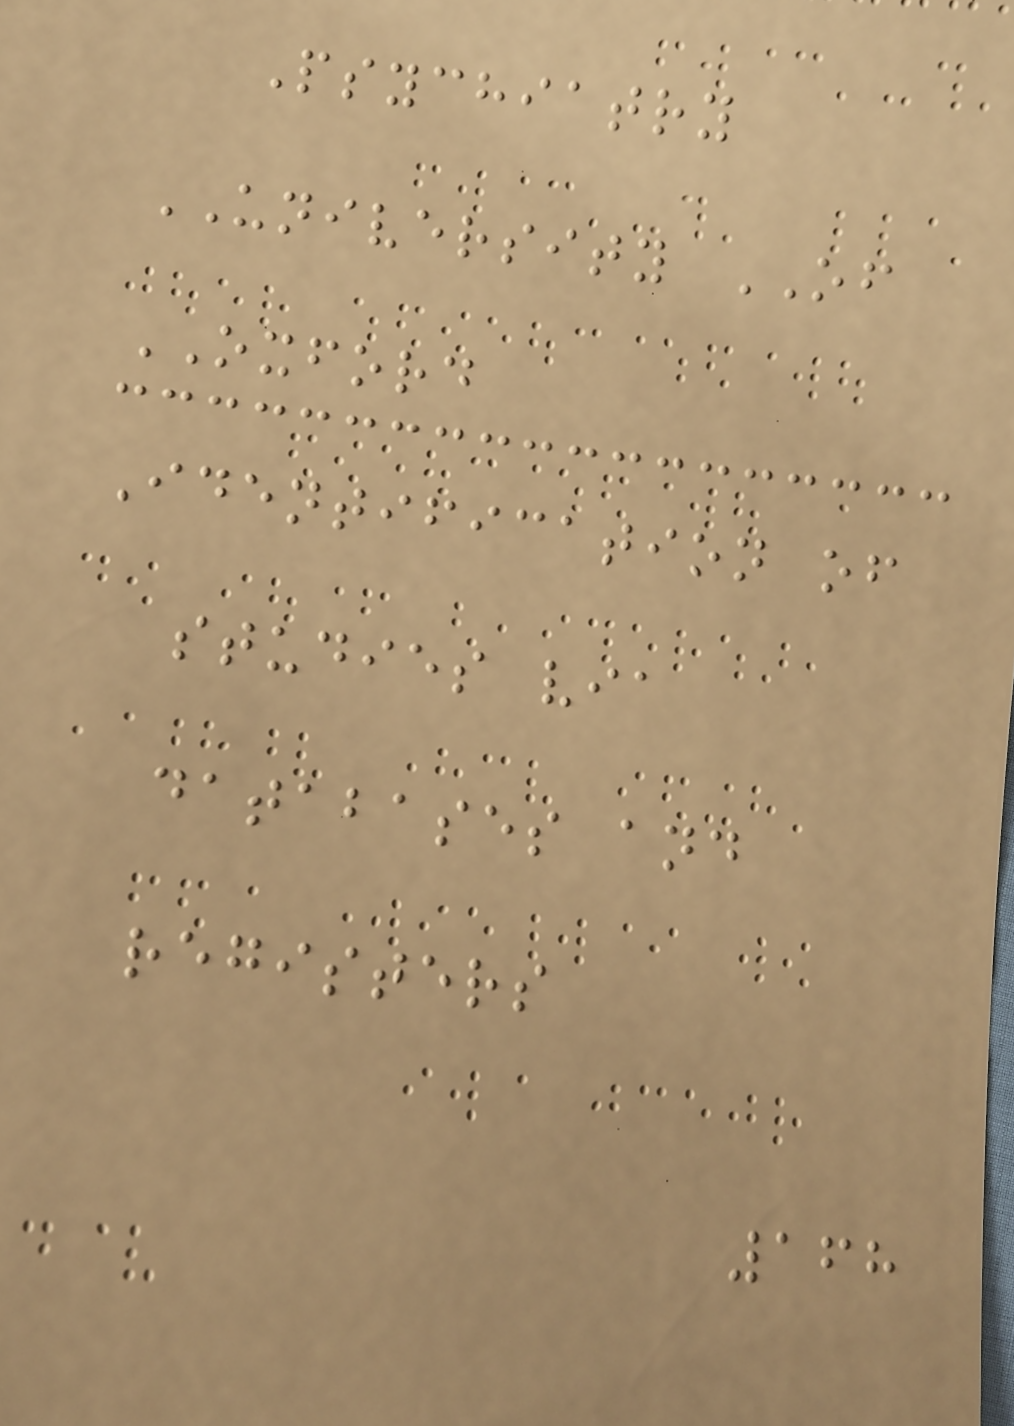Psychiatry
UNIVERSITY OF
OXFORD
Identification of
studies via
databases and
registers
168
